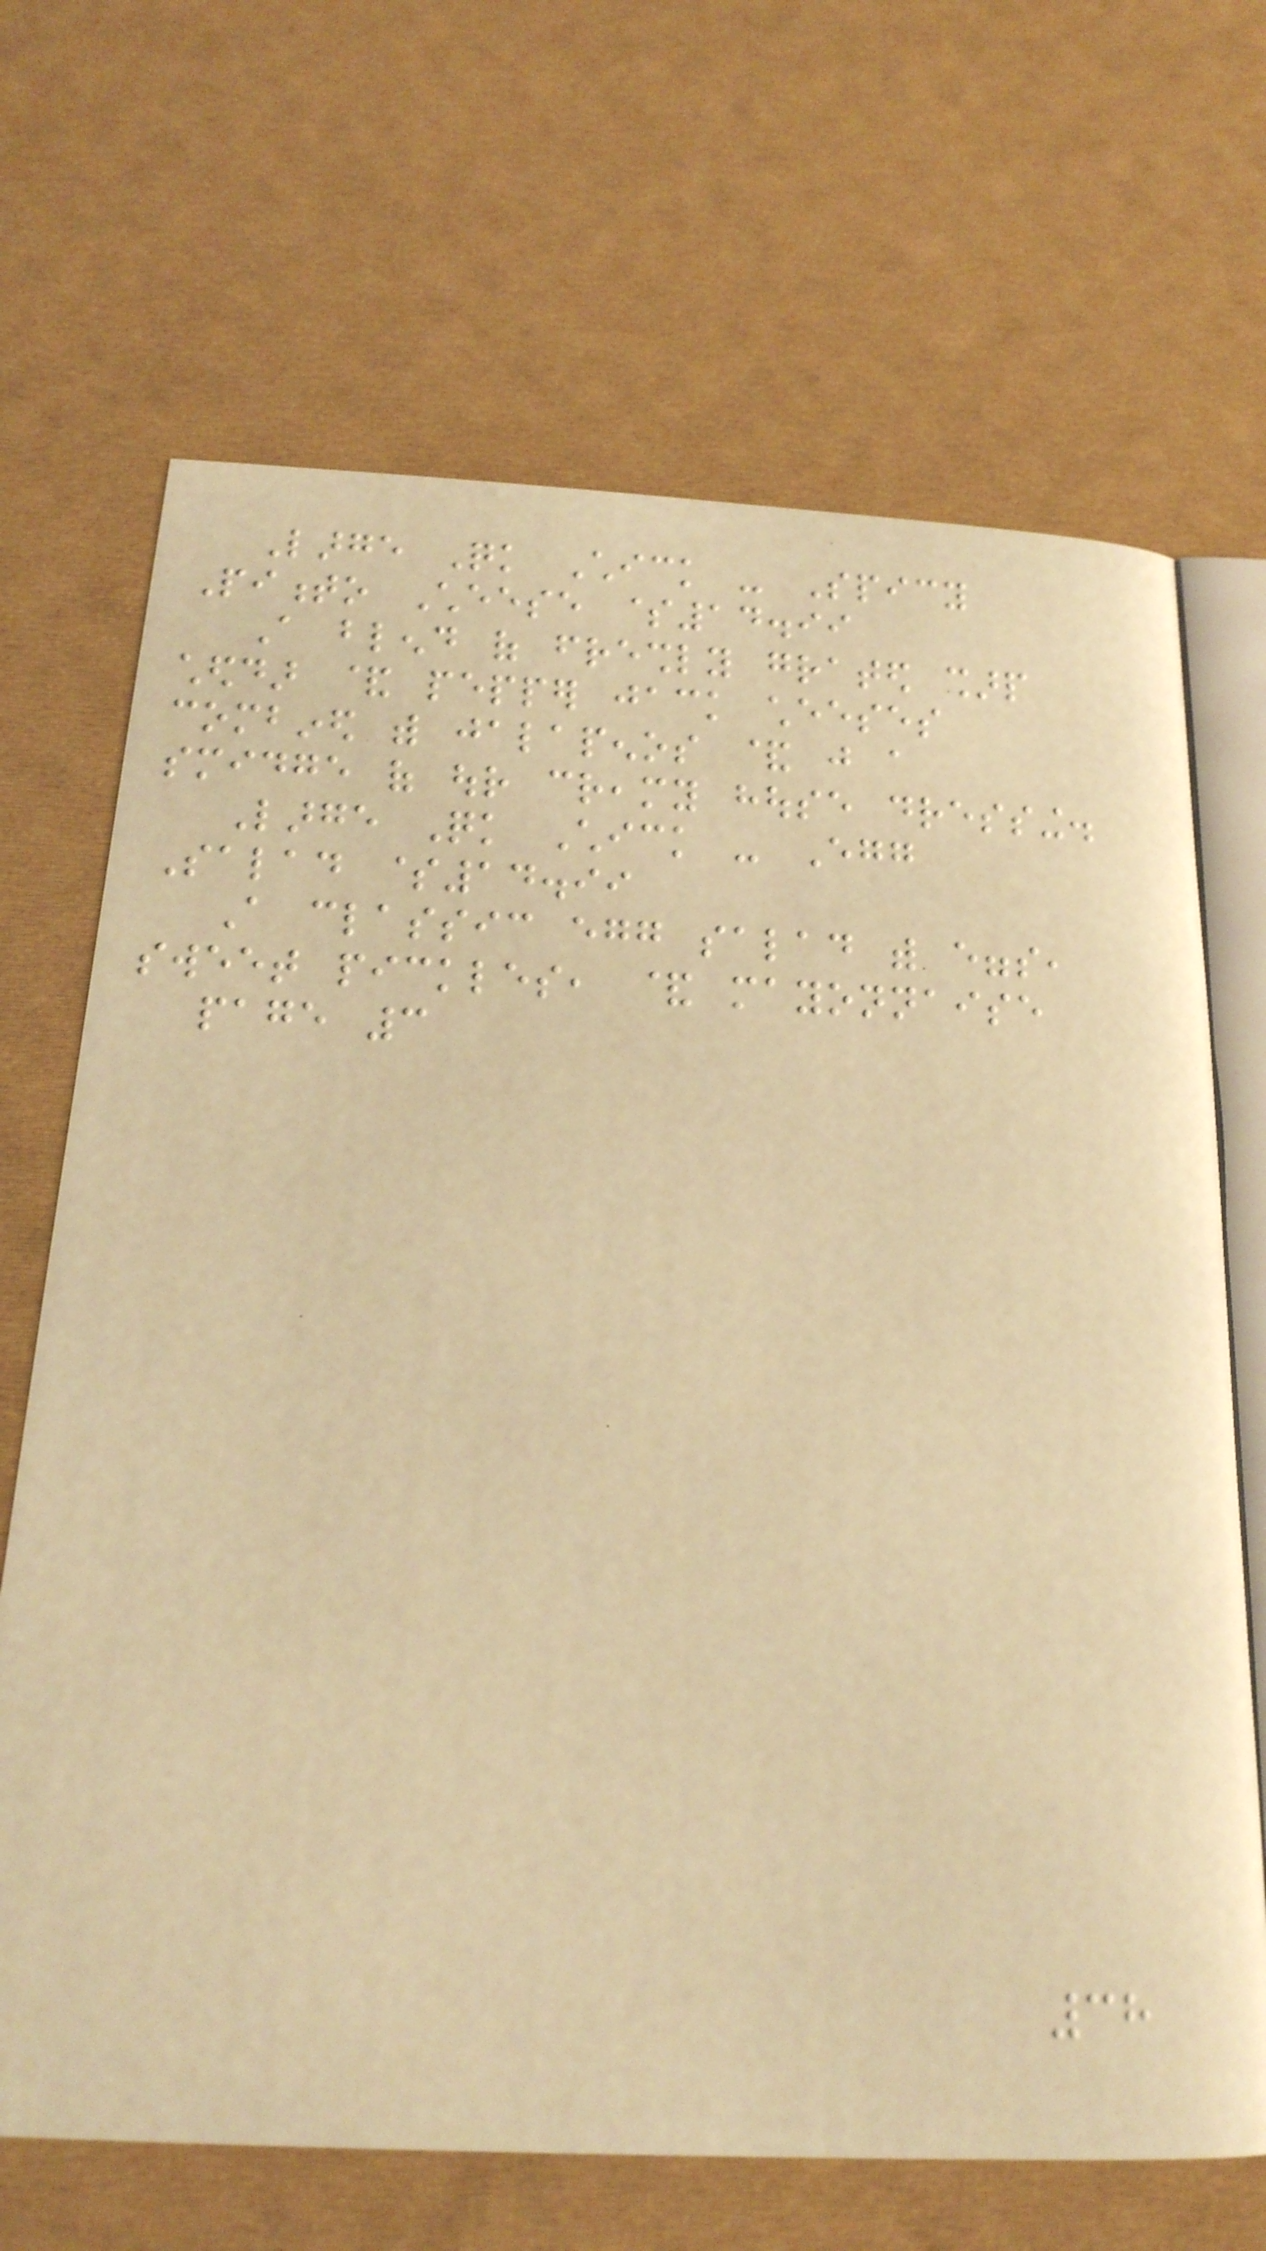Large Quick Chick - Spicy
Pimento Cheese $14.99
A blend of freshly grated sharp
cheddar & pepper jack cheeses
combined with jalapenos & just a
smidge of our creamy house dressing.
Large Quick Chick - Egg
Salad $14.99
A classic egg salad with eggs,
sweet pickles, & mayonnaise
page 3
38
